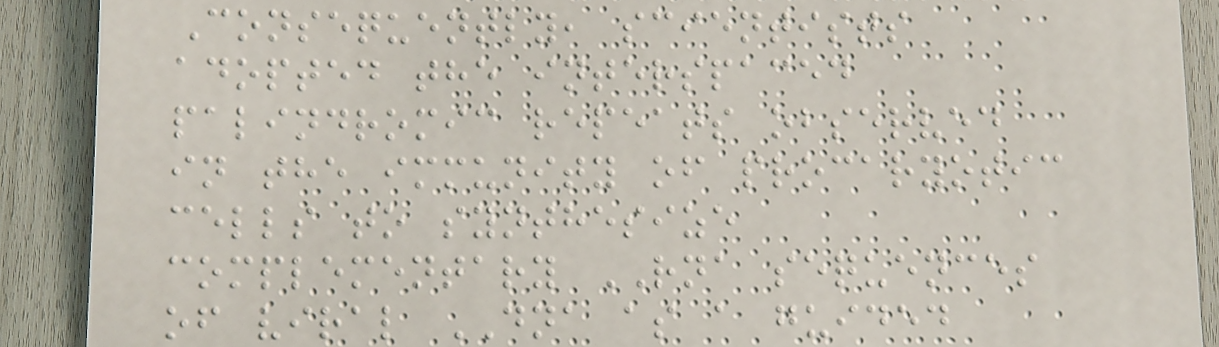Consequently, scientists
adopted the interspaced
palindromic repeats observed
in the immunity of procaryotic
cells to synthesize
complementary RNA sequences
of viral DNA as a guided
